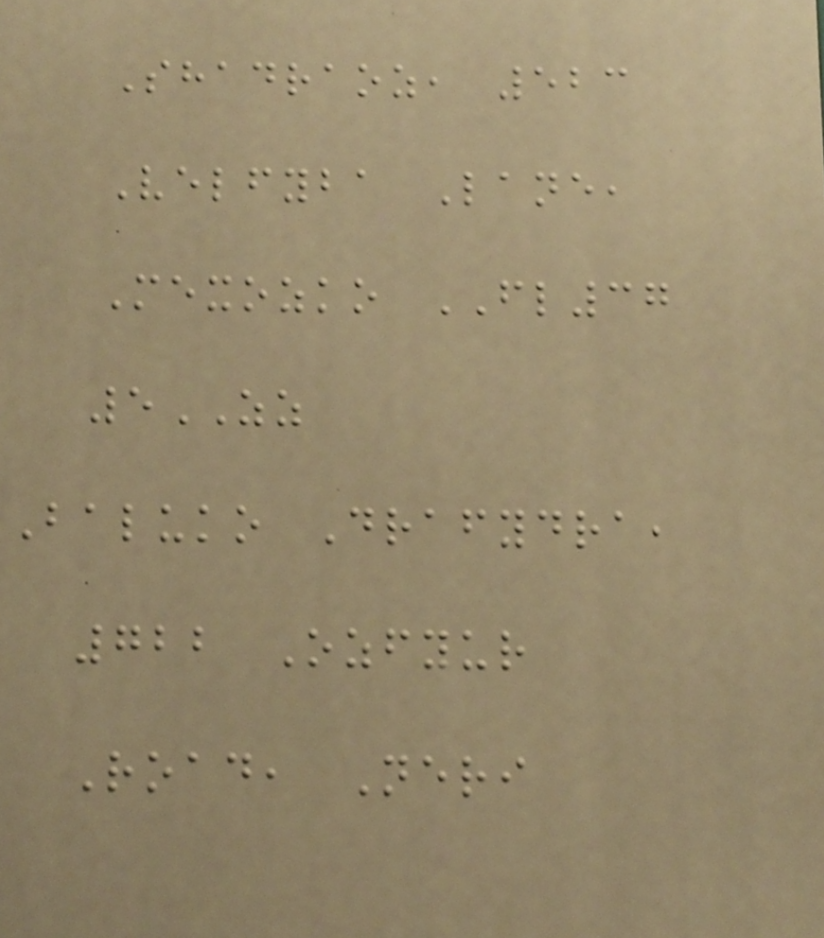Shadraoz, 523
Velfyba Lane,
Mexozko FL37
5ZZ
Baluko Drafydra,
722 Ozfyur
Road, Neri
